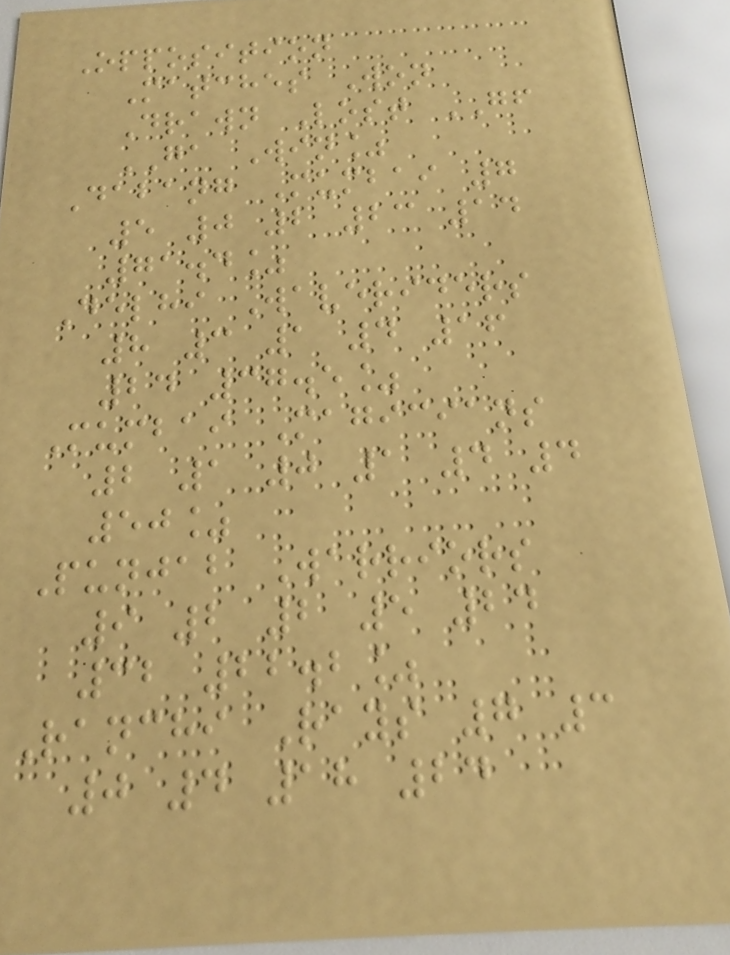Opposition
Matches Won
Drawn Lost GF
GA Win%
Dabang Mumbai 7
5 0 2 23 14
71.4%
Delhi Waveriders
8 3 1 4 16
24 37.5%
Mumbai Magicians
2 1 0 1 4 4
50%
Punjab Warriors
9 2 2 5 24
32 22.2%
Ranchi Rays 7 3
0 4 18 24
